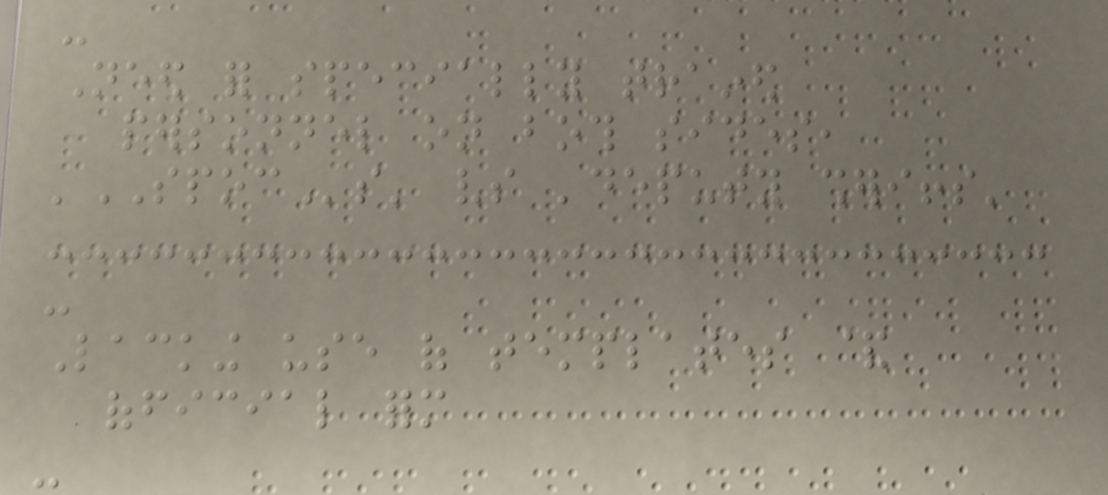-
Need for specially trained
personnel on both sides,
'SPOCs' vs 'deputy sheriffs'
-
Lacking use of templates &
official form
-
